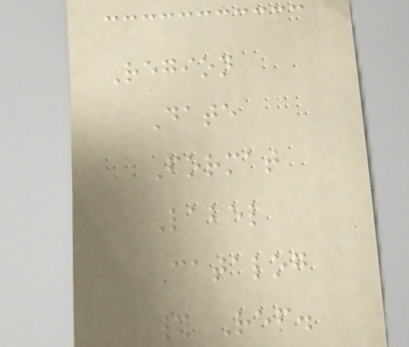Region
Date
Format
Label
Catalog
# Ref.
